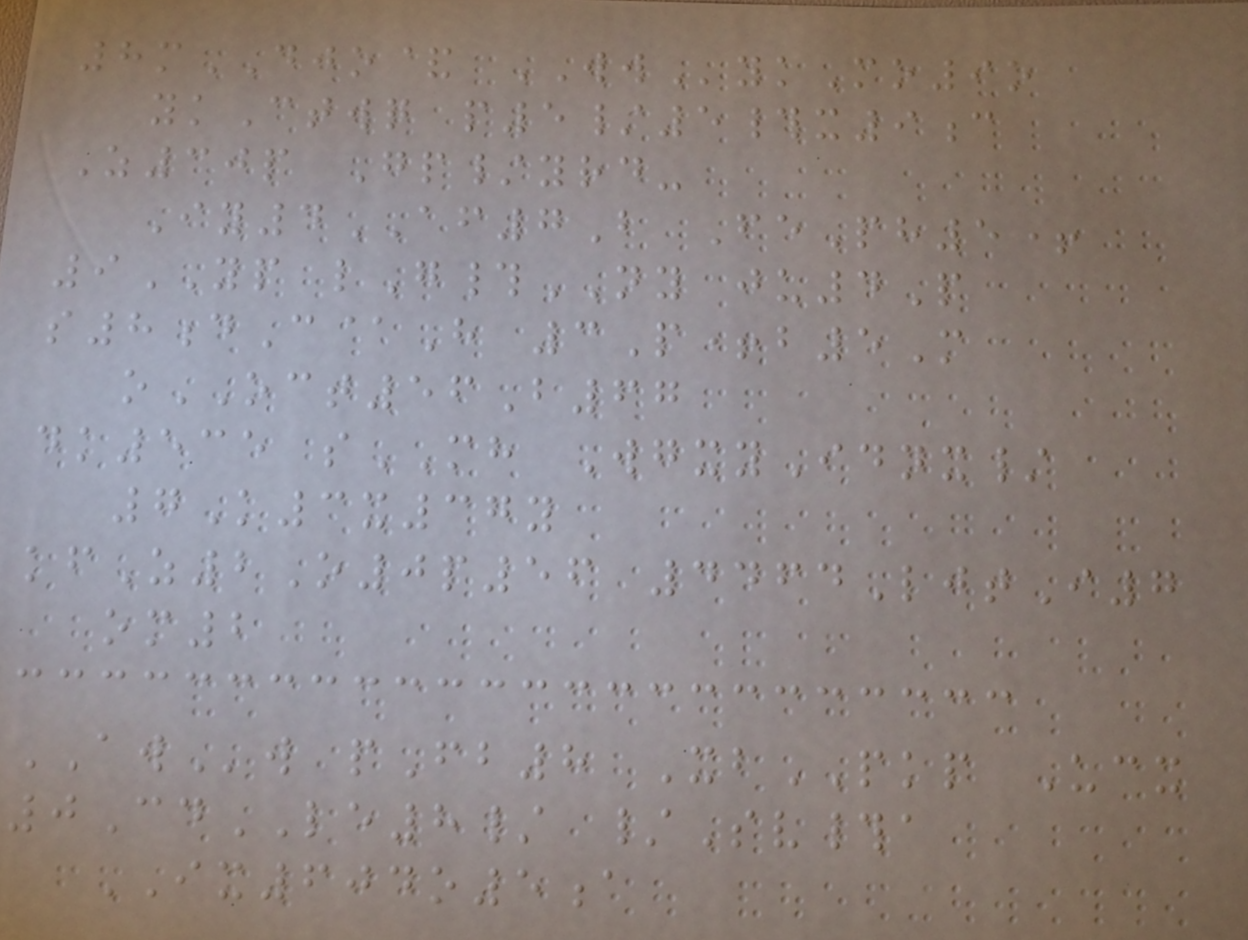8mDJO& WWykMo9o
ykCtwq p5/5#x9c
Z30p Gp/yrd-
Iy4AF7B FePh5+
9YP lG#NY ju4P
s8dC@H 3P+b5M
oOCT56B67
dk535 sMH WgxyIdnx/
7K3x37y
kfZ2O0p56 4464LjtI7
om2
AWw pFb8 XbPKP Ucx
0CdLE8/ /Sv#a
IX604o5a
